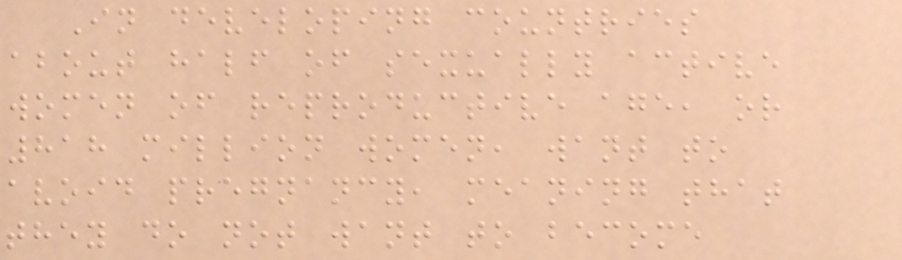In developing countries
about half of sexually active
women of reproductive age, or
818 million women, want to
avoid pregnancy, meaning that
they do not want to become
